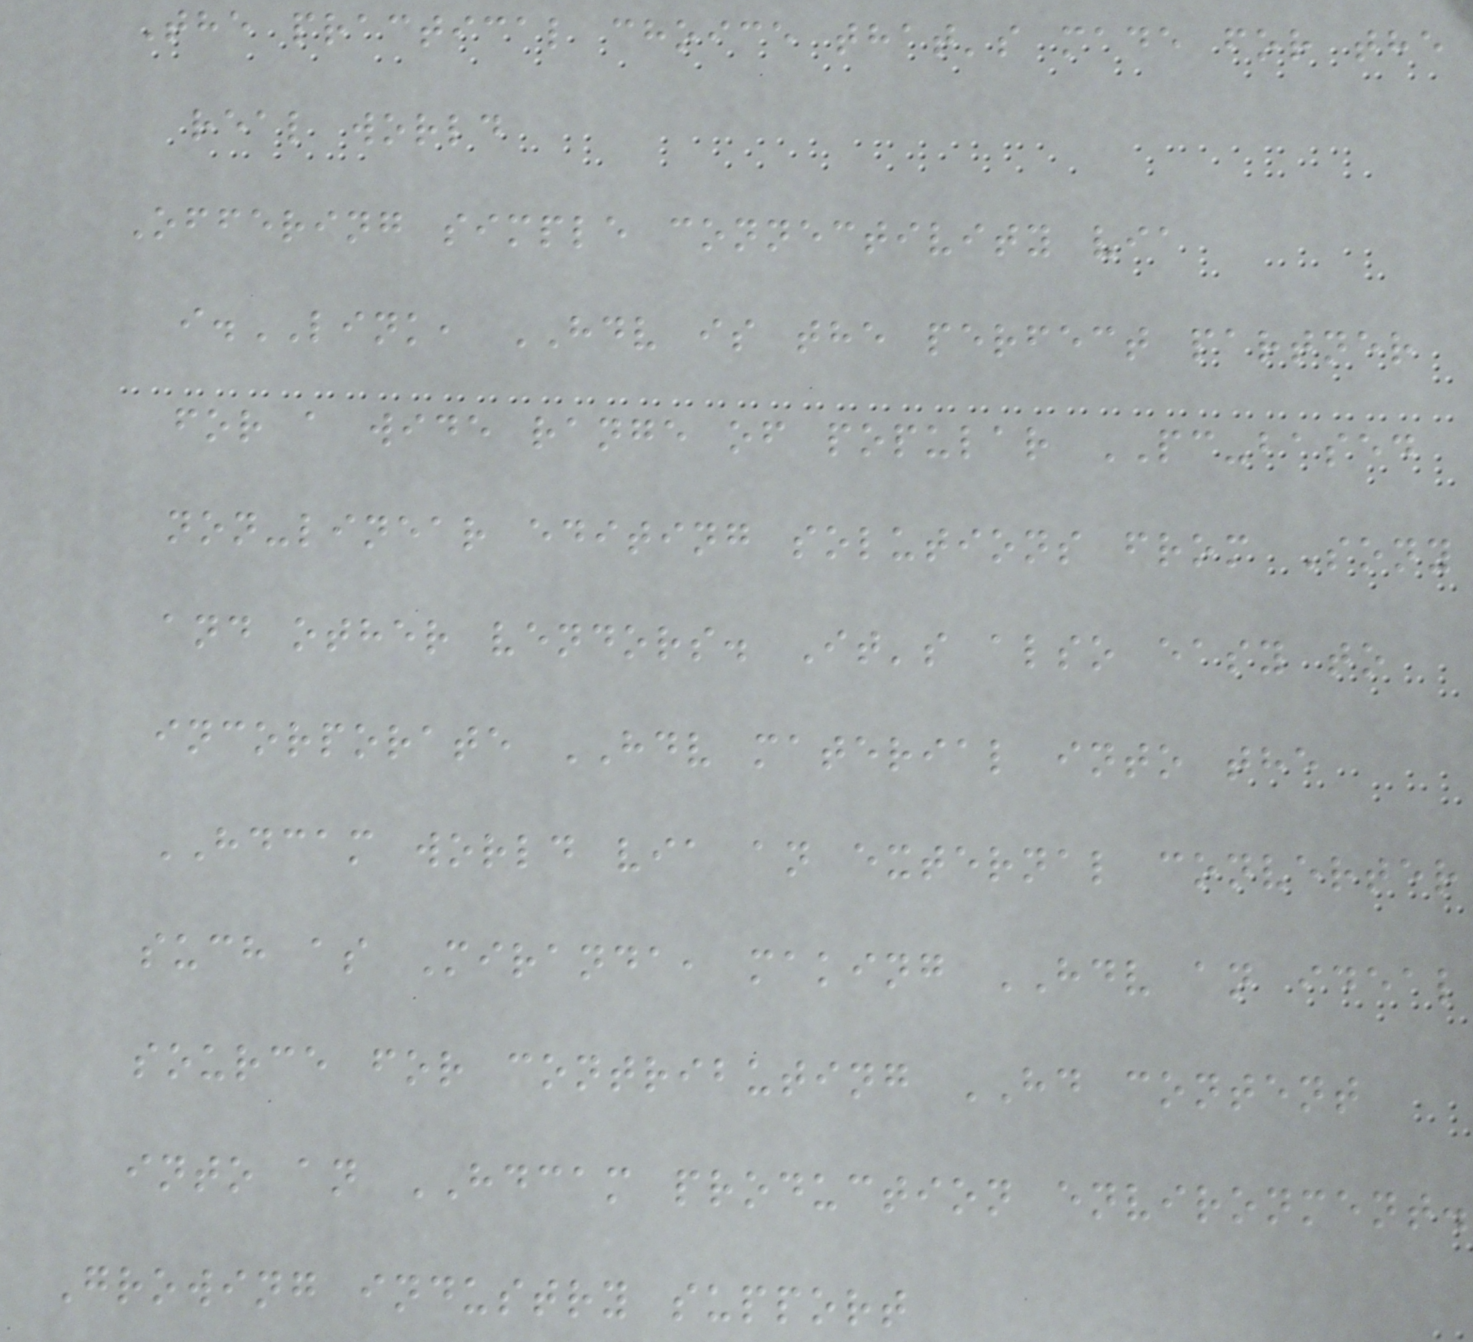The practical choice that's made for the
real world
Offering simple connectivity via
i.LINK, HDV is the perfect partner
for a wide range of popular PC-based
non-linear editing solutions from Sony
and other vendors. It's also easy to
incorporate HDV material into the
HDCAM world via an external converter
such as Miranda, making HDV an ideal
source for contributing HD content
into an HDCAM production environment.
Growing industry support
